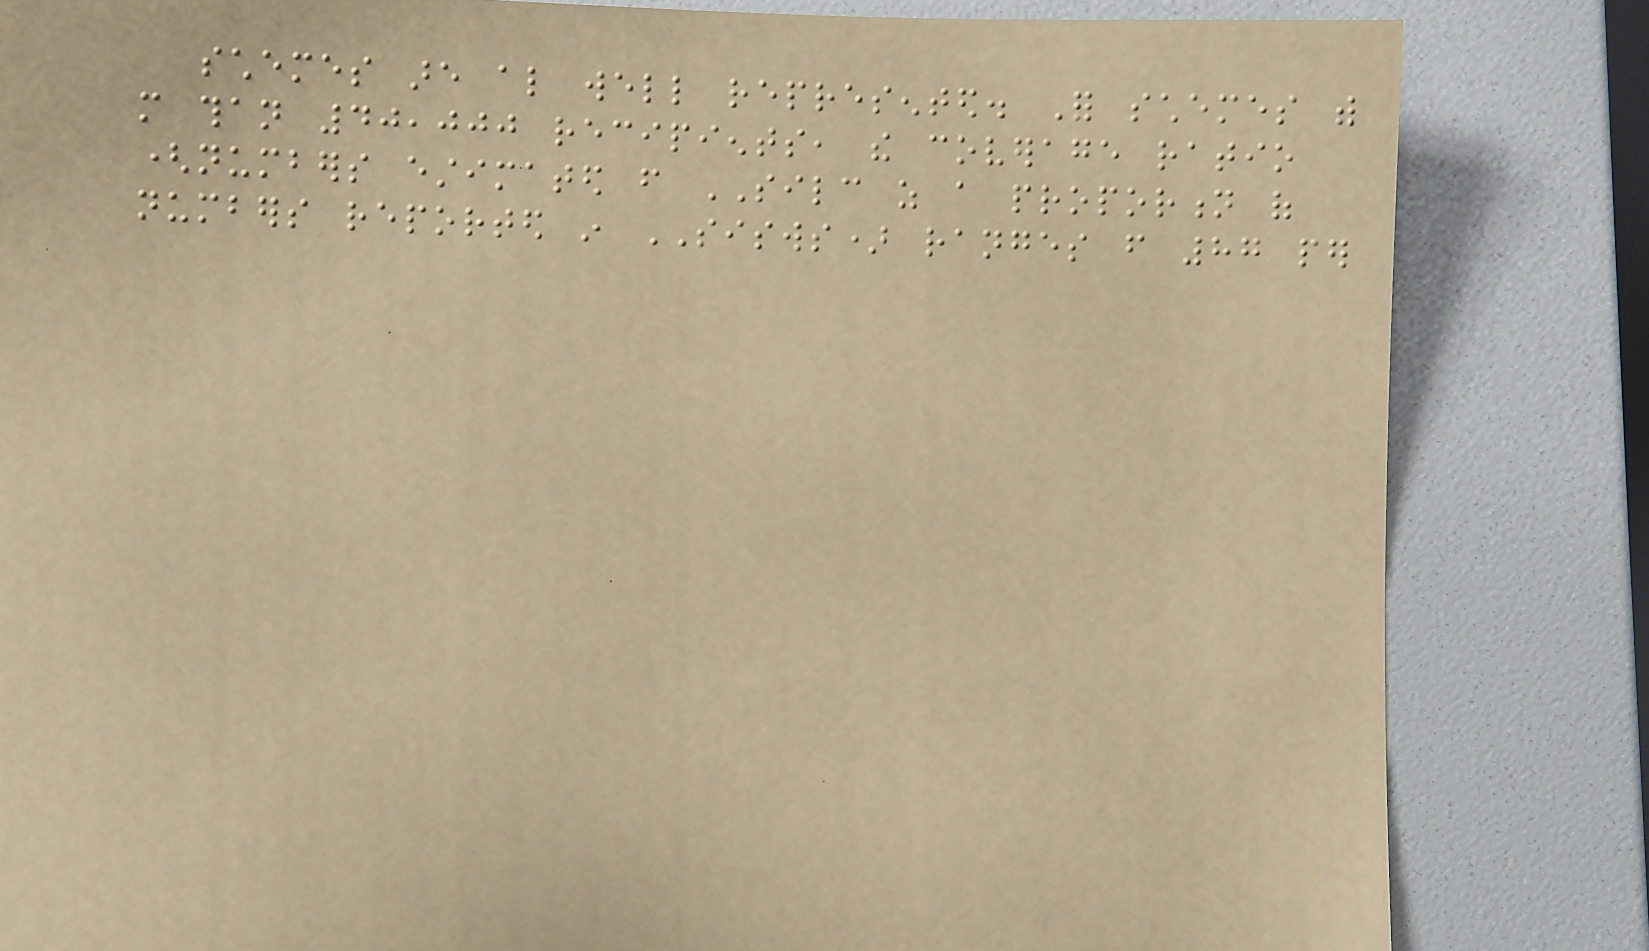schemes are also well represented. For schemes with
more than 40,000 recipients, the coverage ratio
(numbers estimated from SILC as a proportion of
numbers reported in SISWS) ranges from 87 per
